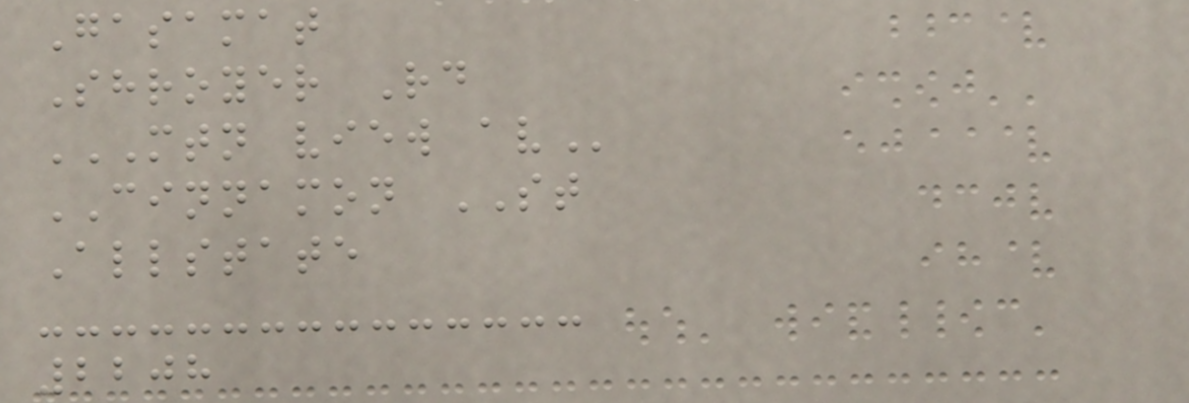Gasamat
Shroyer Rd
MTN VIEW AV
CINNAMON ST
Allstate
2208
